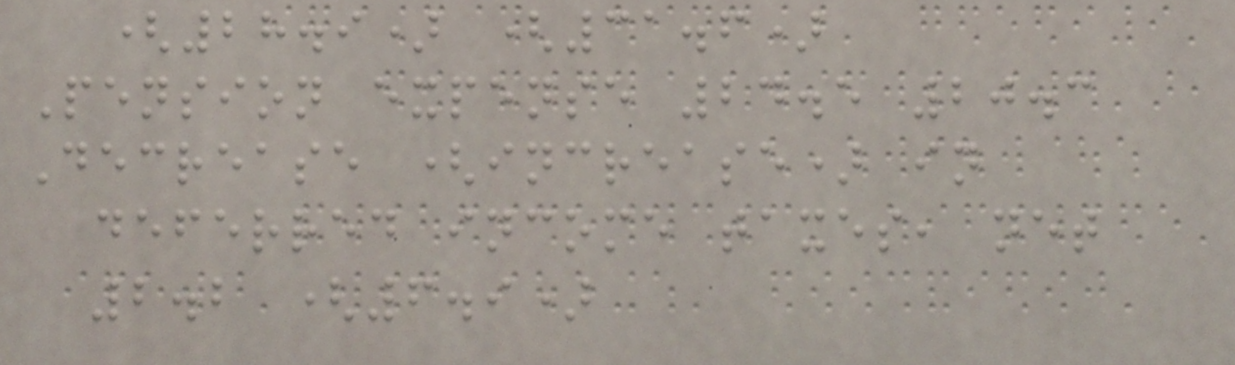(28.9) (31.6)
Pension expense 24.5 20.3
Decrease (increase) in
deferred income taxes, net
2.2 (6.9)
